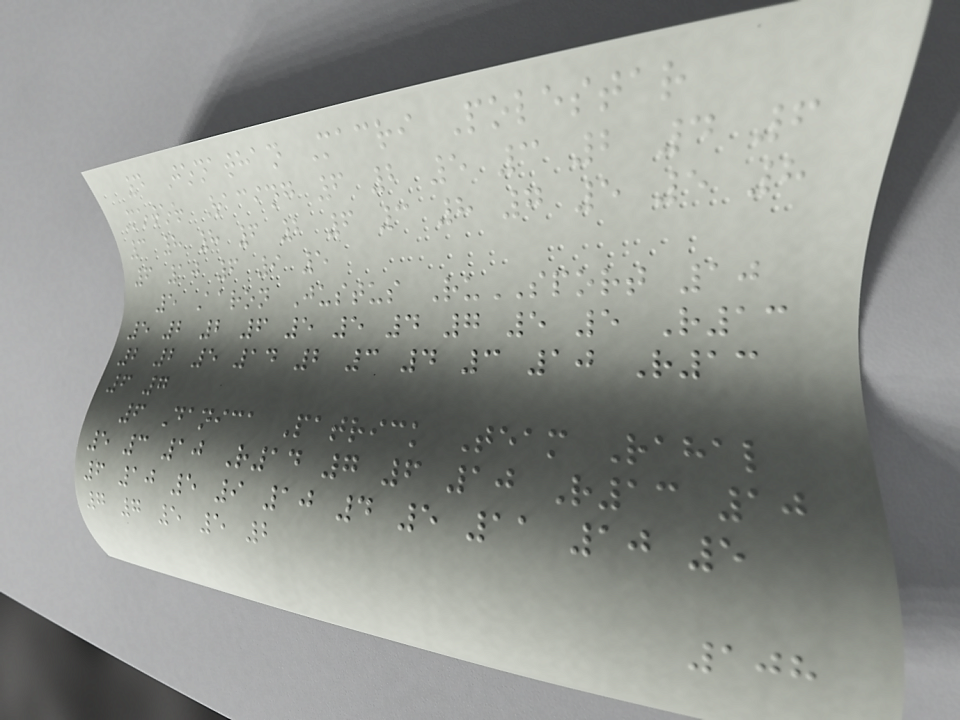4 Jonathan Macri Polestar
Motor Racing 6 2 5 3 2 4 6
3 8 8 6 2 6 3 8 7 5 5 8
6 10 6 9 5
5 Aaron Justus RuSPORT 10
5 2 2 6 5 5 4 7 5 5 R13
2 2 5 14 2 3 4 3 10 R13
6 7
6 Danica Patrick Team Rahal
5 3 10 R14 7 6 10 R13 10
6 10 5 9 10 4 5 11 10 5
7 7 5 5 2
108
